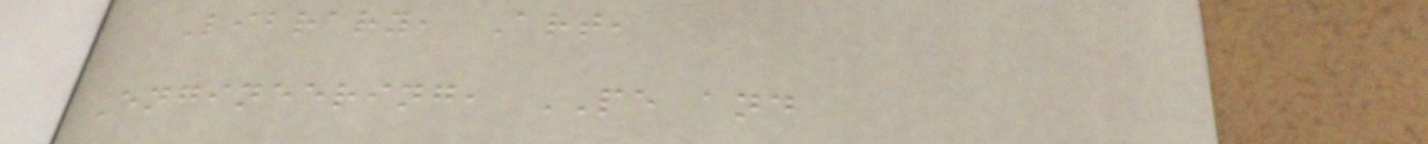Library, Art,
Engineering, PE and
